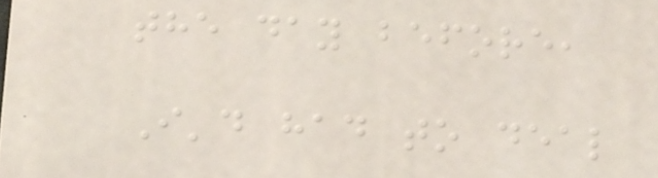the day before,
I'd had to deal
